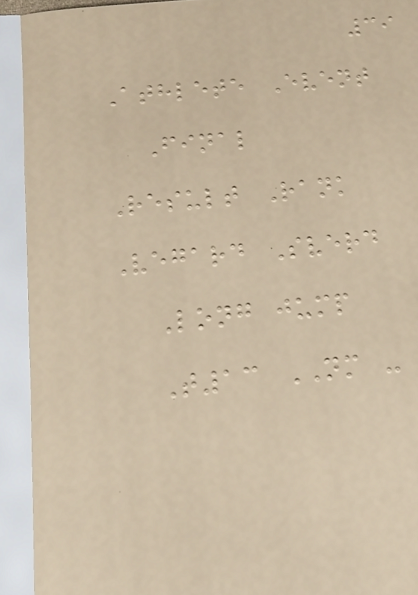39
Athlete Event
Final
Result Rank
Vegard Sverd
Long jump
T13 NM -
